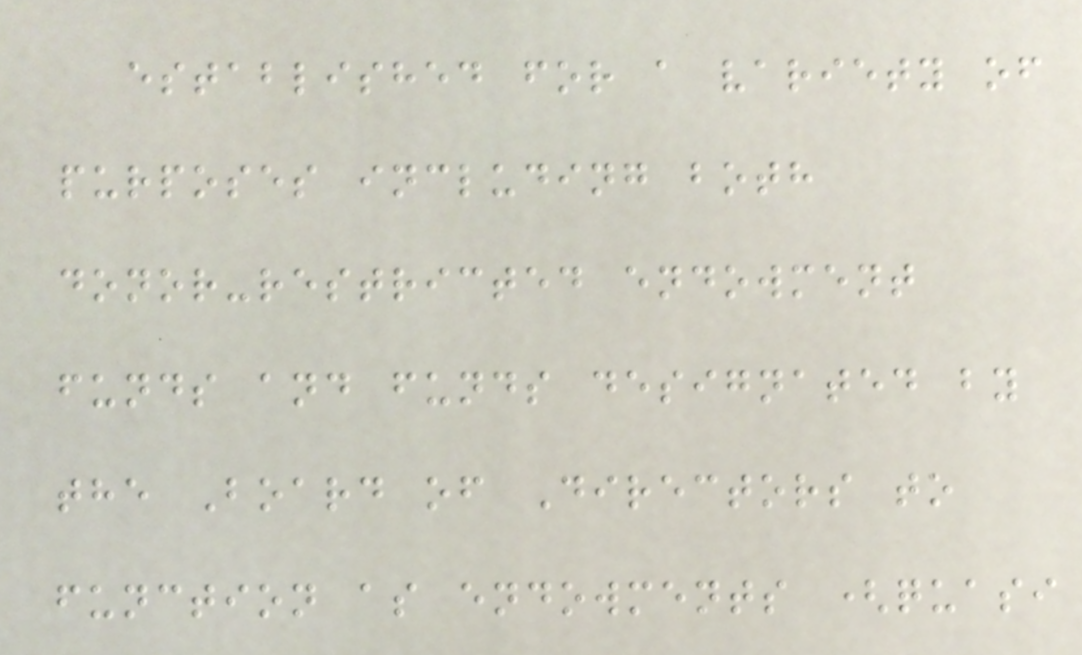established for a variety of
purposes including both
donor-restricted endowment
funds and funds designated by
the Board of Directors to
function as endowments (quasi
